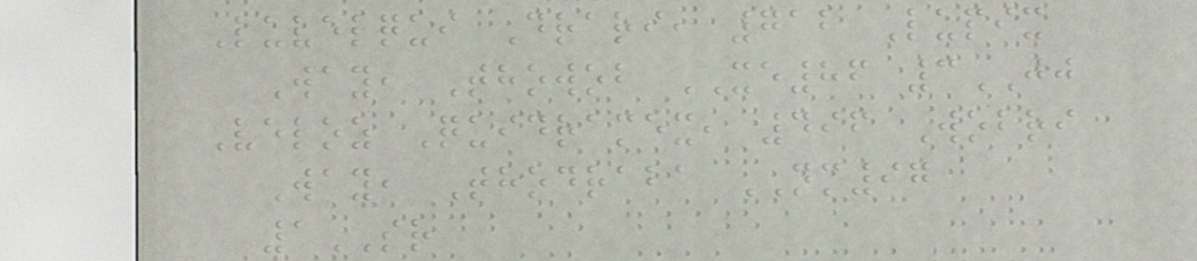Luvelqui Drari, 712 Lupix
Way, Thowob XE86 3JJ
Veloz Quidramex, 496 Wobri
Way, Thodraba NM97
1SR
